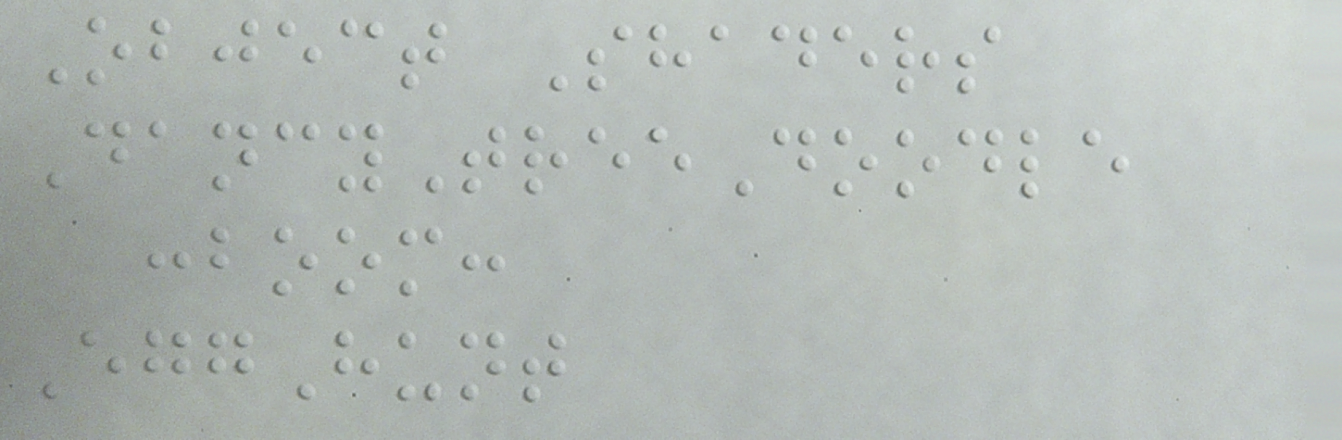Object Shaders
DancyTreeDoodle
:boom:
EggHunt
